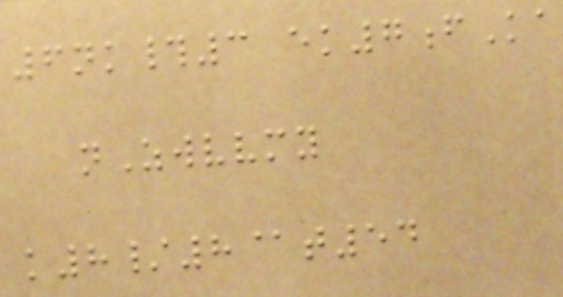6nk#3 ek7fKa
nZwvvmy
k8/8@t54
